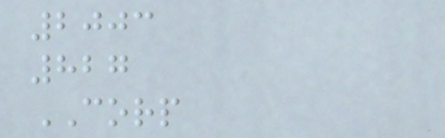2003
827
CORP
